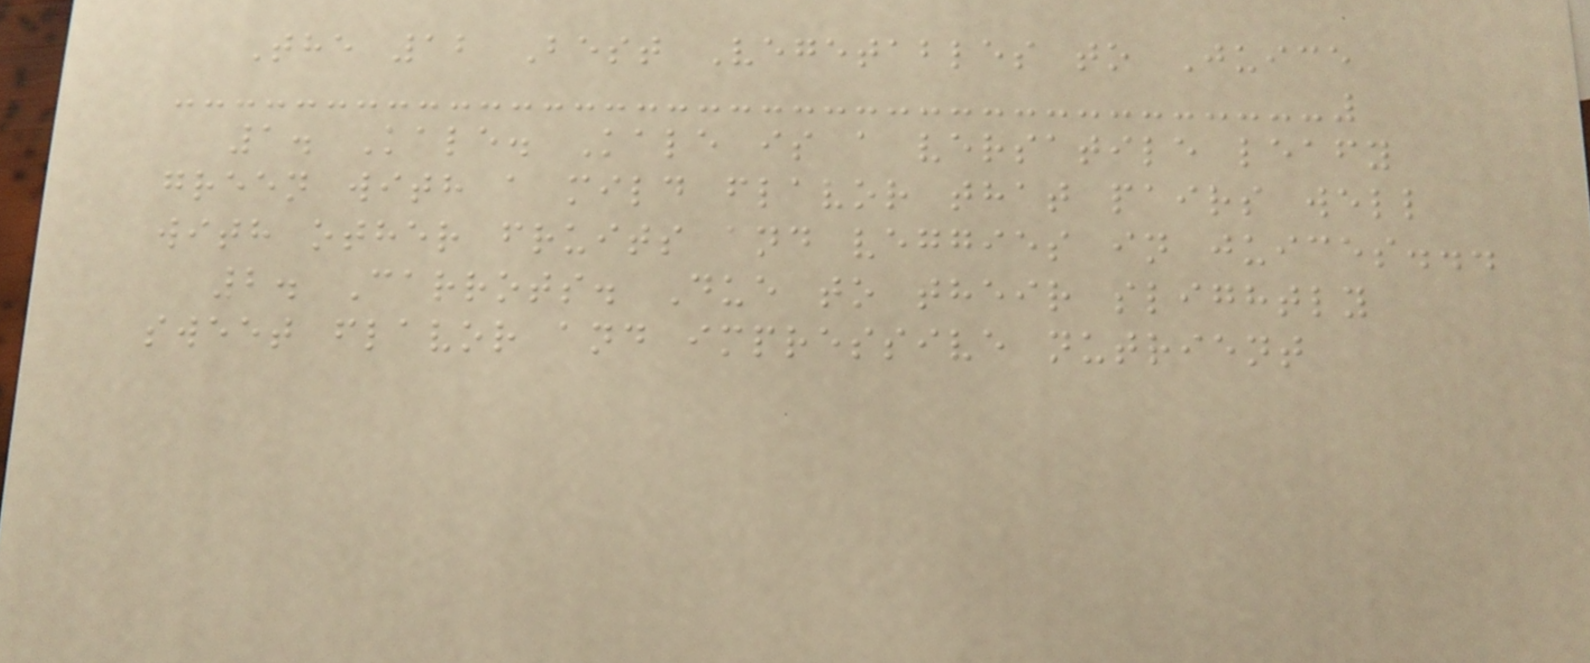The 12 Best Vegetables to Juice
1. Kale. Kale is a versatile leafy
green with a mild flavor that pairs well
with other fruits and veggies in juices...
2. Carrots. Due to their slightly
sweet flavor and impressive nutrient
